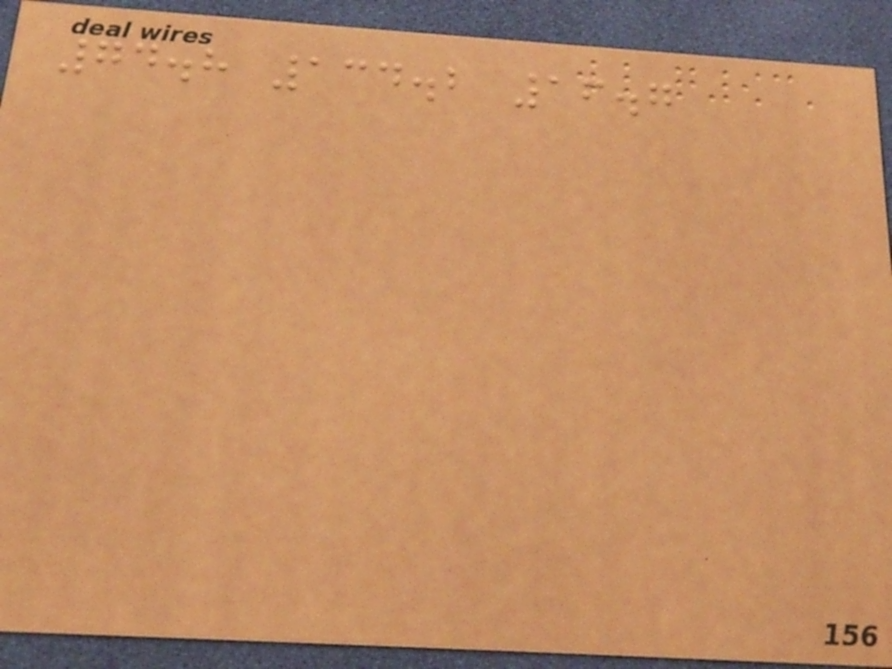74.8 134.2 16.7
